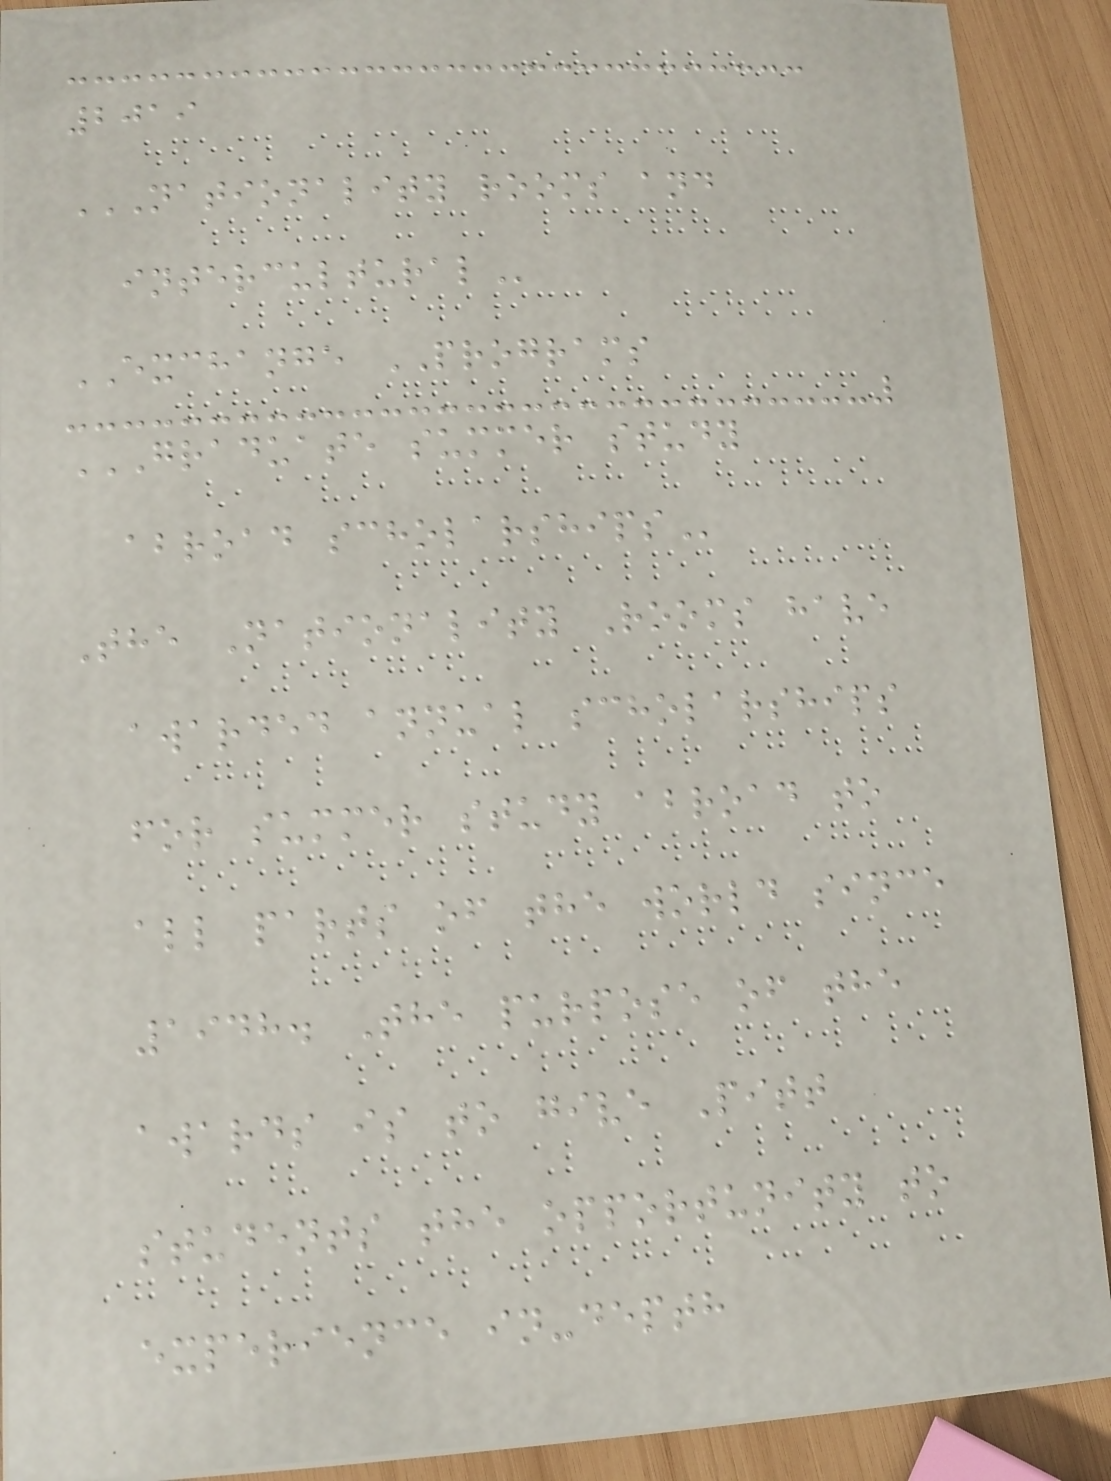2019
NATIONALITY ROOMS AND
INTERCULTURAL
EXCHANGE PROGRAMS
GRADUATE SUMMER STUDY
ABROAD SCHOLARSHIPS
The Nationality Rooms have
awarded annual scholarships
for summer study abroad to
all parts of the world since
1948. The purpose of the
awards is to give Pitt
students the opportunity to
experience in-depth
